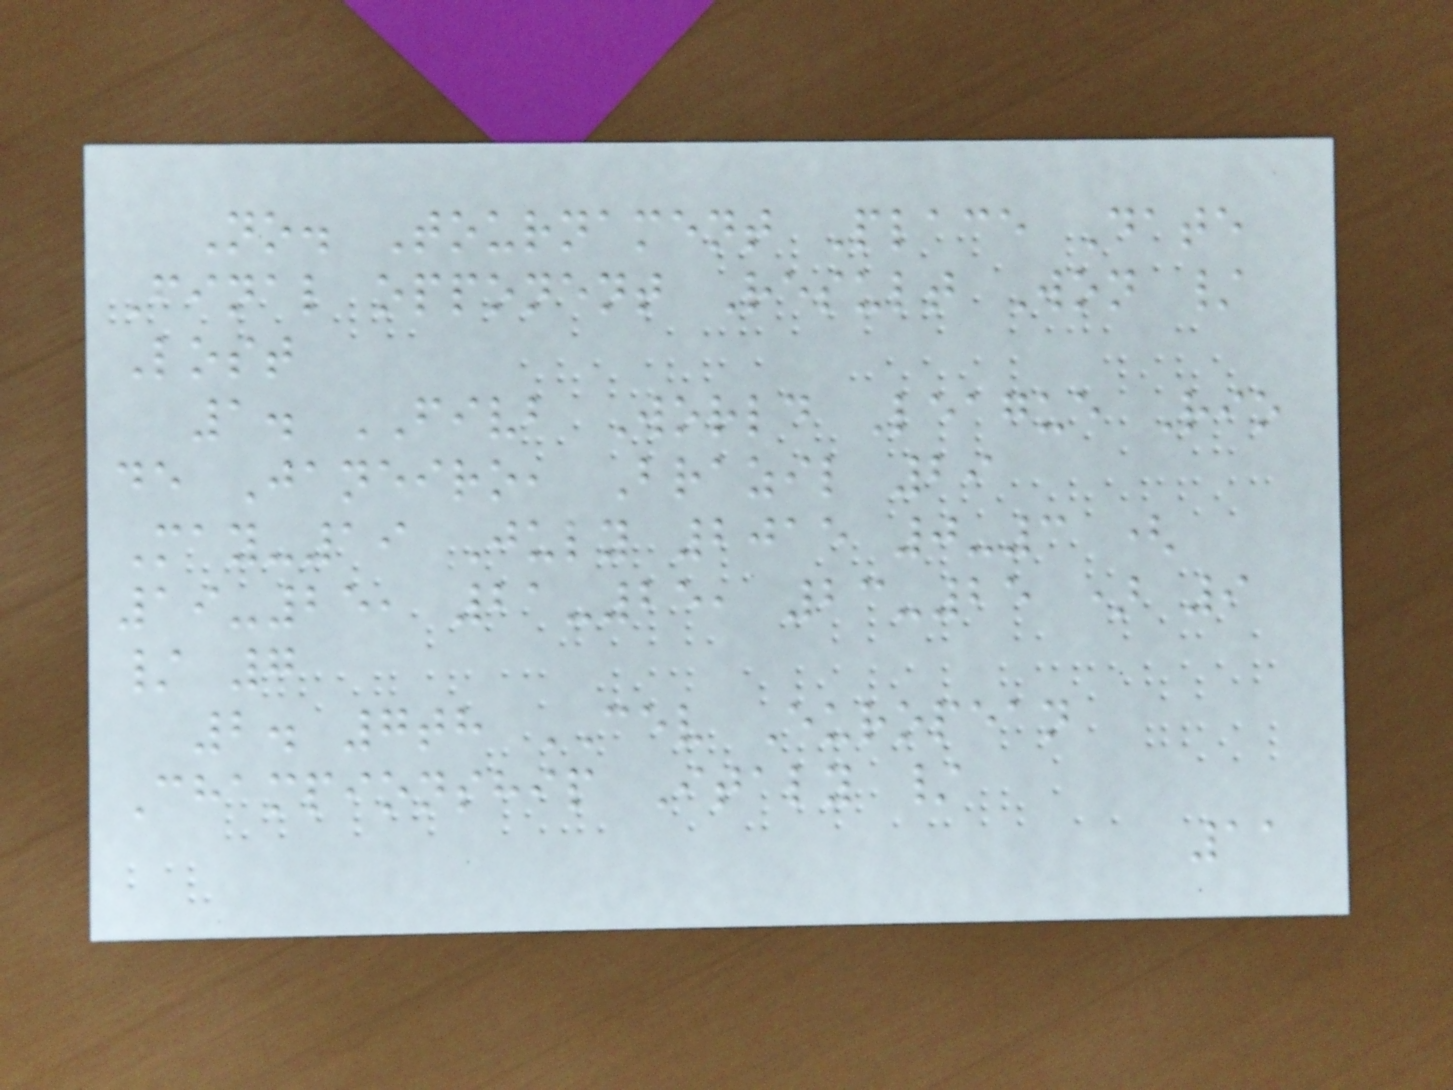No. Tournament Place Date
Final opponent Result Won /
Lost
1. FIVB World League Rio
de Janeiro, Brazil 29
May-19 July 2015 0-3 (
19-25, 21-25, 23-25 ) 9
/ 7
2. 7th CEV European
Championship Italy /
11
